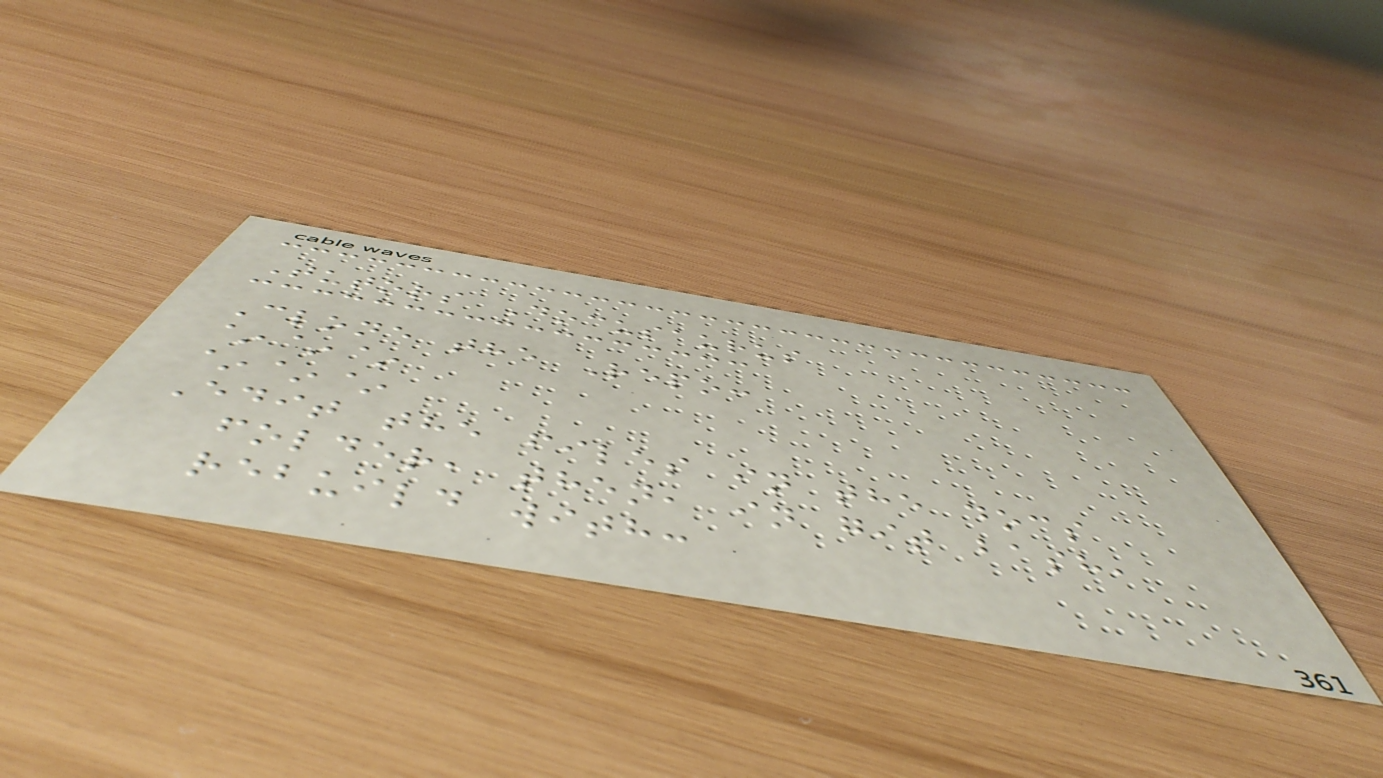Tutors Docusaurus
Clone the Repo:
~~~
~~~
Edit the files in the docs
folder, then, in git bash,
rebuild with:
